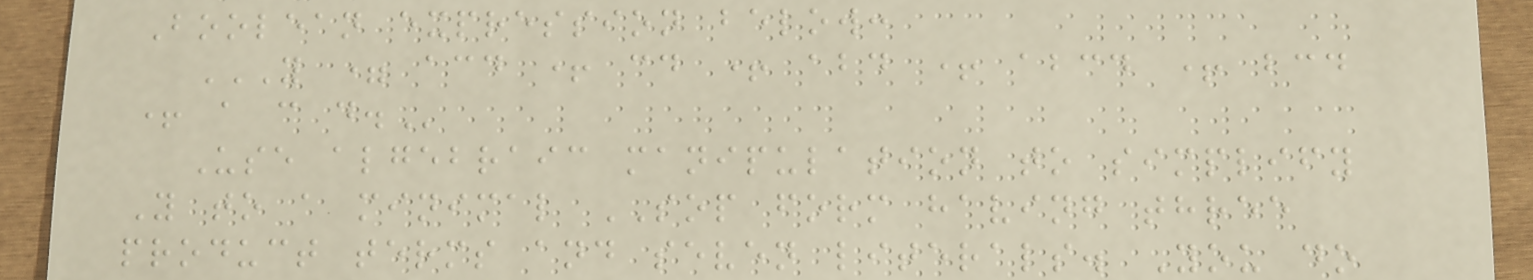Boolean expression below:
Y = ACD + CD + ABD + ABCD + BCD
+ A C D.
Use algebraic manipulation to simplify
Y to a minimal SOP form having three
product terms and seven literals. You do
